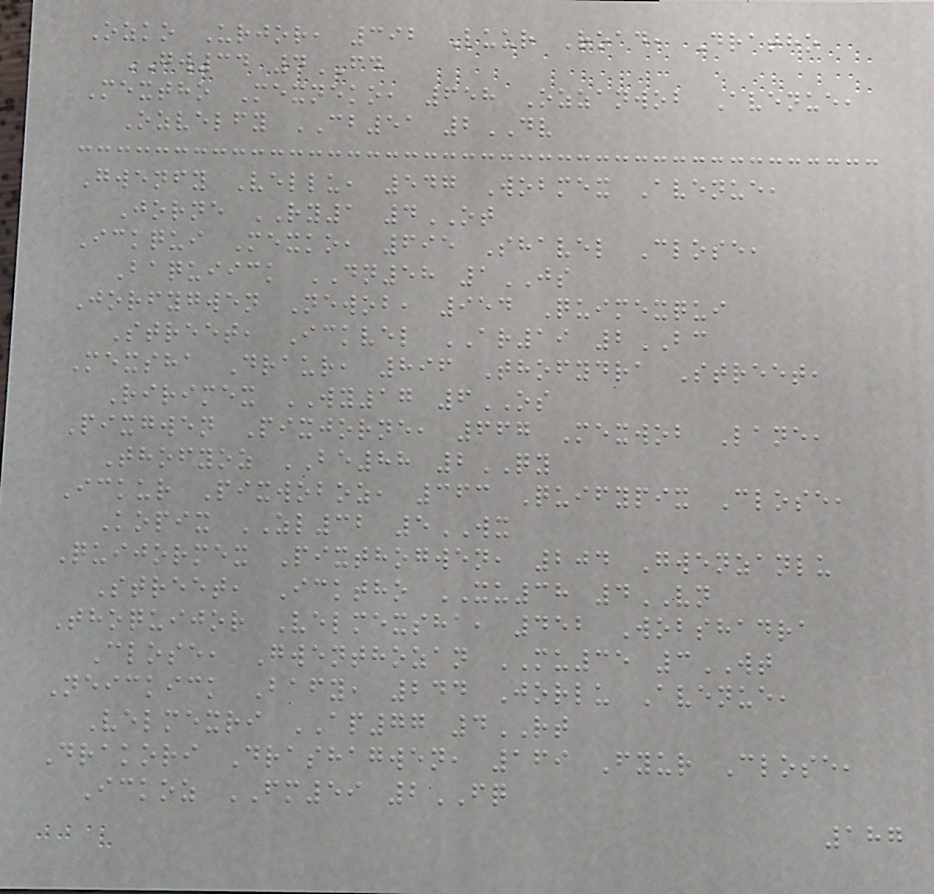Ozko Urjor, 392 Luur Road, Dratho
GW34 4FD
Mextho Mexneko, 658 Ozzanwob Avenue,
Ozvelfy CB51 2DV
Gwenfy Vellu, 547 Wobmex Avenue,
Jorne RY1 4OT
Ickqui Mexko, 695 Shavel Close,
Baquiick DN58 1JS
Jorfygwen Newob, 954 Quimexqui
Street, Ickvel AR19 2BC
Mexsha Draur, 896 Thofydra Street,
Ririmex WY17 6OS
Pixgwen Pixjorne, 667 Mexwob Lane,
Thofyoz BE88 2QY
Ickur Pixwoboz, 363 Quifypix Close,
Kopix ZL32 5WX
Quijormex Pixthogwen, 204 Gwenzanlu
Street, Icktho XU38 4VN
Thoquijor Velmexsha, 452 Wobshadra
Close, Gwenthozan MU35 3WT
Neickick Bafy, 244 Jorlu Avenue,
Velmexri AP77 4RT
Drakori Drashagwen, 169 Fyur Close,
Ickoz FM59 2FQ
187
